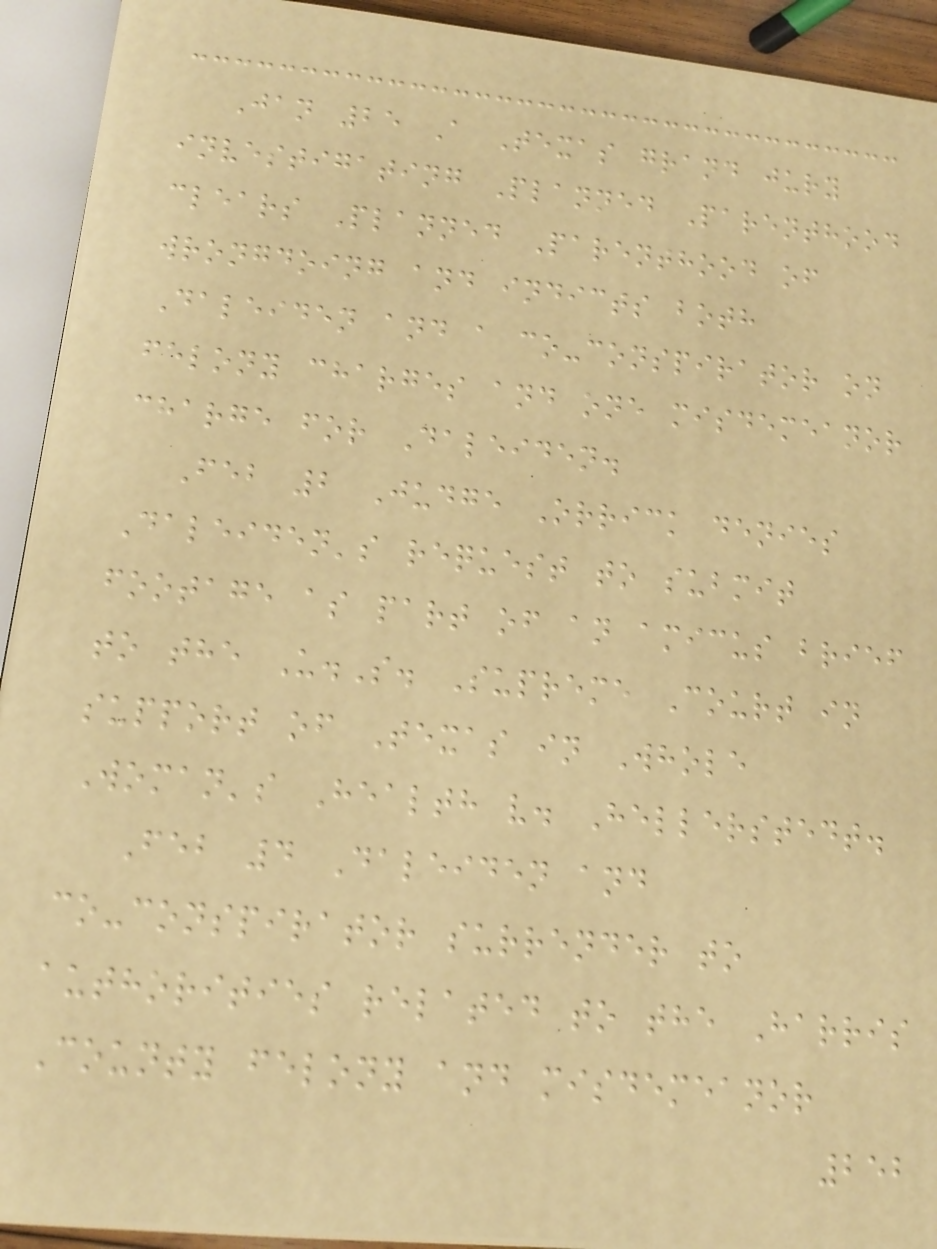Jan 25 A Texas grand jury
investigating Planned Parenthood
clears Planned Parenthood of
wrongdoing and indicts both
Daleiden and a co-conspirator on
felony charges and one misdemeanor
charge for Daleiden.
Feb 2 Judge Orrick denies
Daleiden's request to submit
footage as part of an amicus brief
to the U.S. Supreme Court in
support of Texas in Whole
Woman's Health v. Hellerstedt.
Feb 4 Daleiden and
co-conspirator surrender to
authorities related to the Harris
County felony and misdemeanor
252
